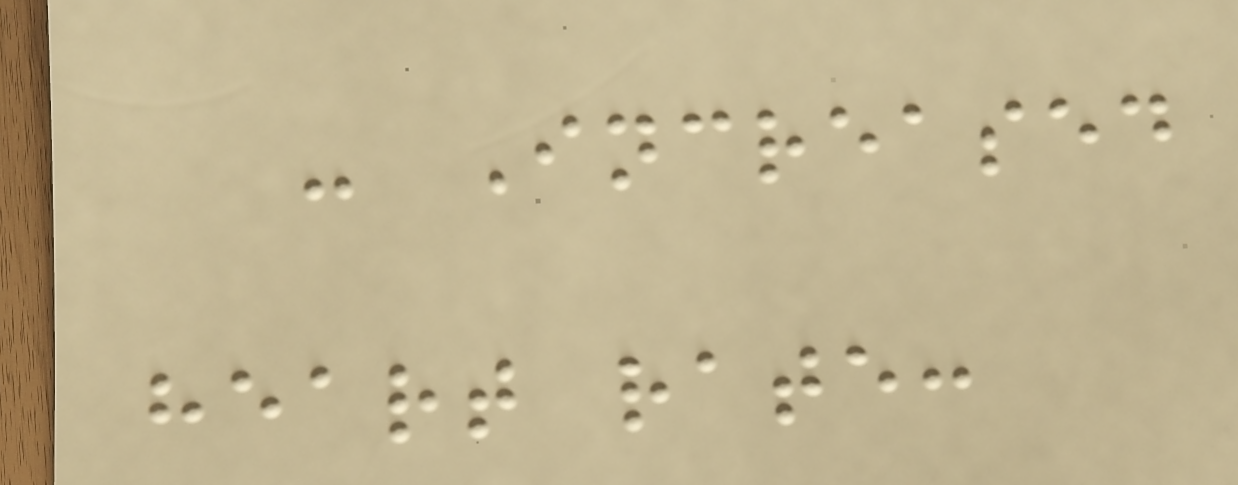- Increased
heart rate:
